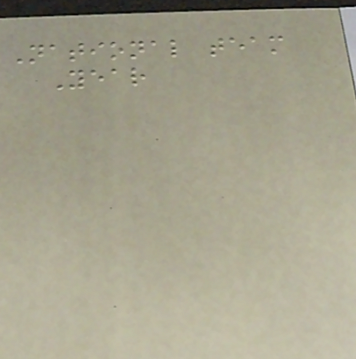National team
Year
